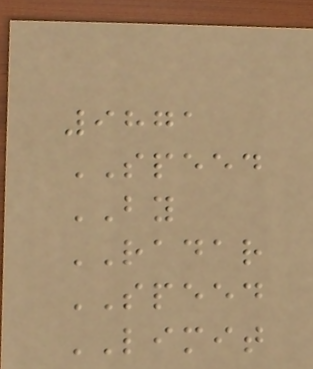9871
SPEED
BY
RADAR
SPEED
LIMIT
